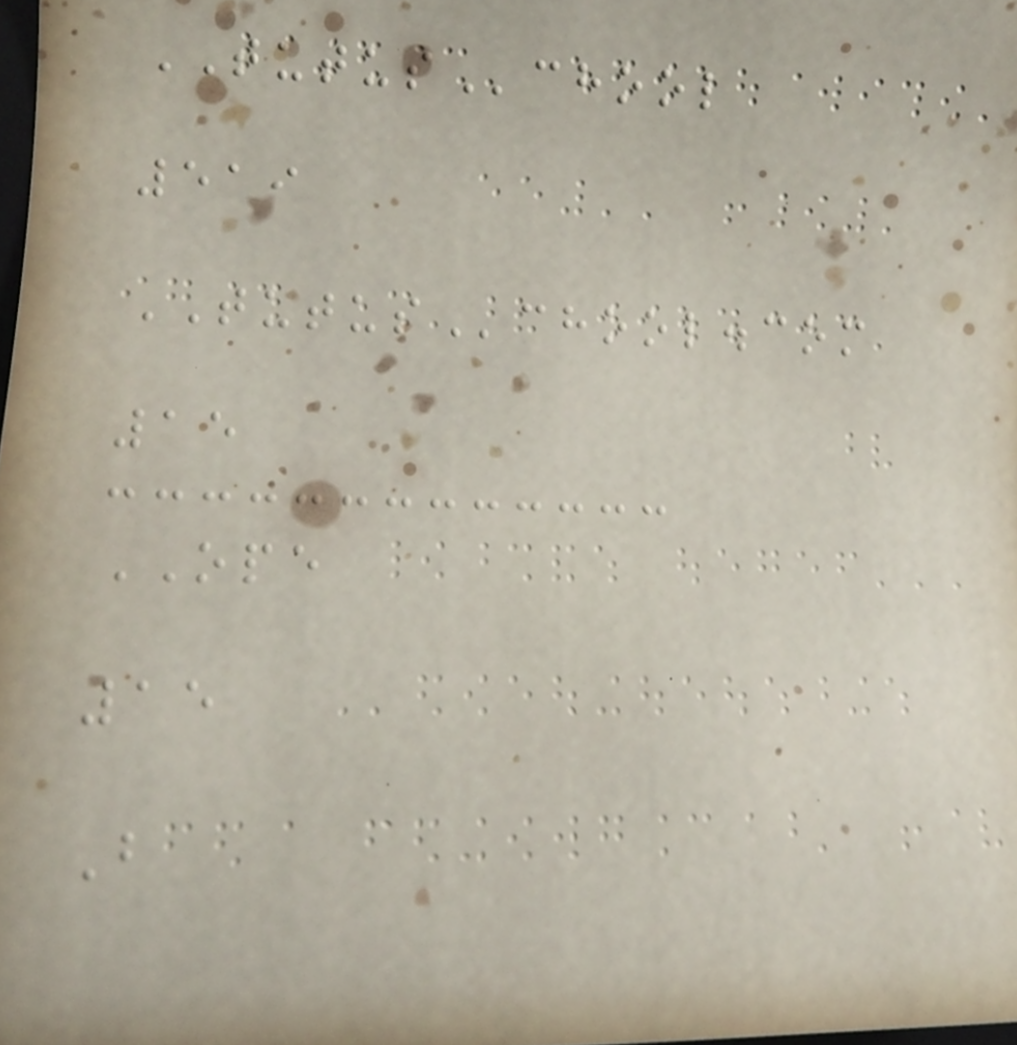TUTUSchool
519
TUTUSchool.com
15
OPE
15
B
